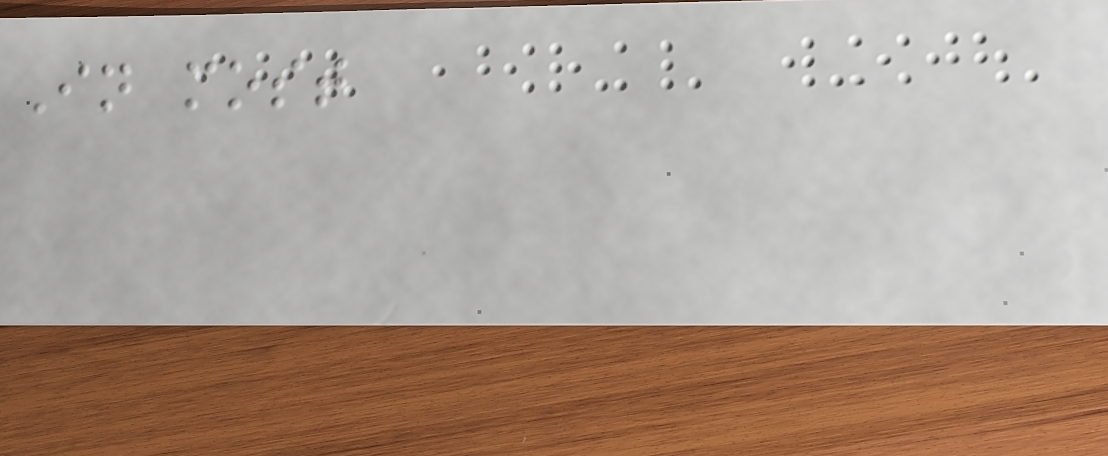In most
